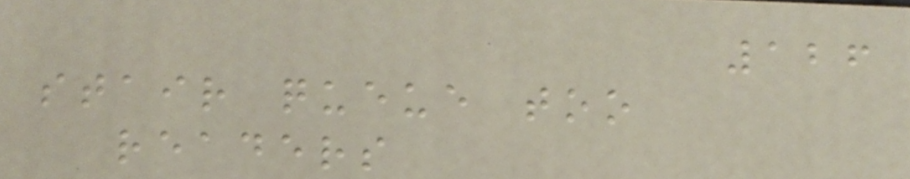126
stair queue too
readers
